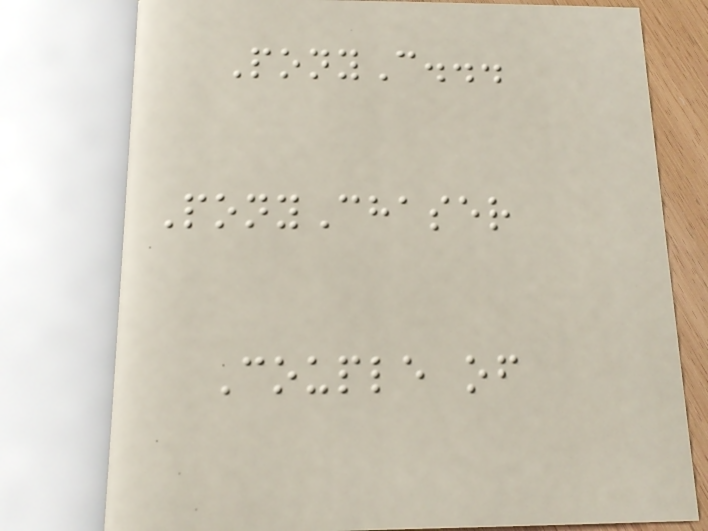PonyC...
PonyChaser
Couple of
